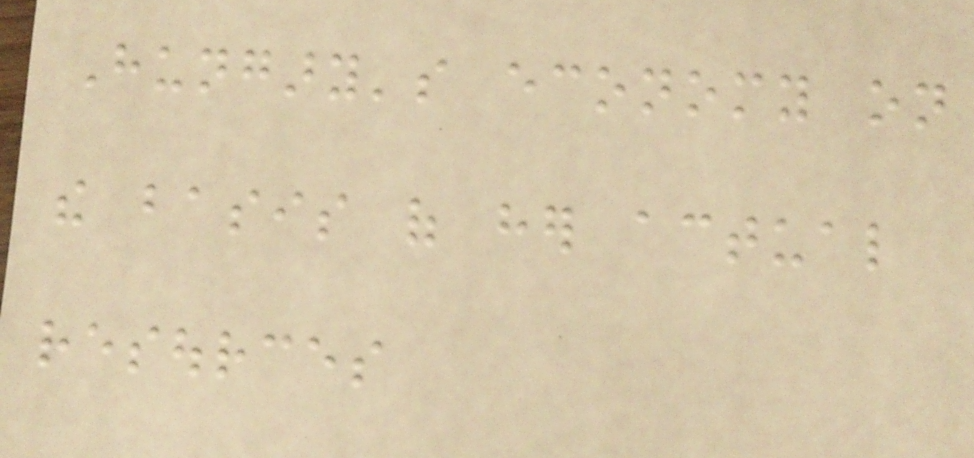Hungary's economy on
the basis of her actual
resources
